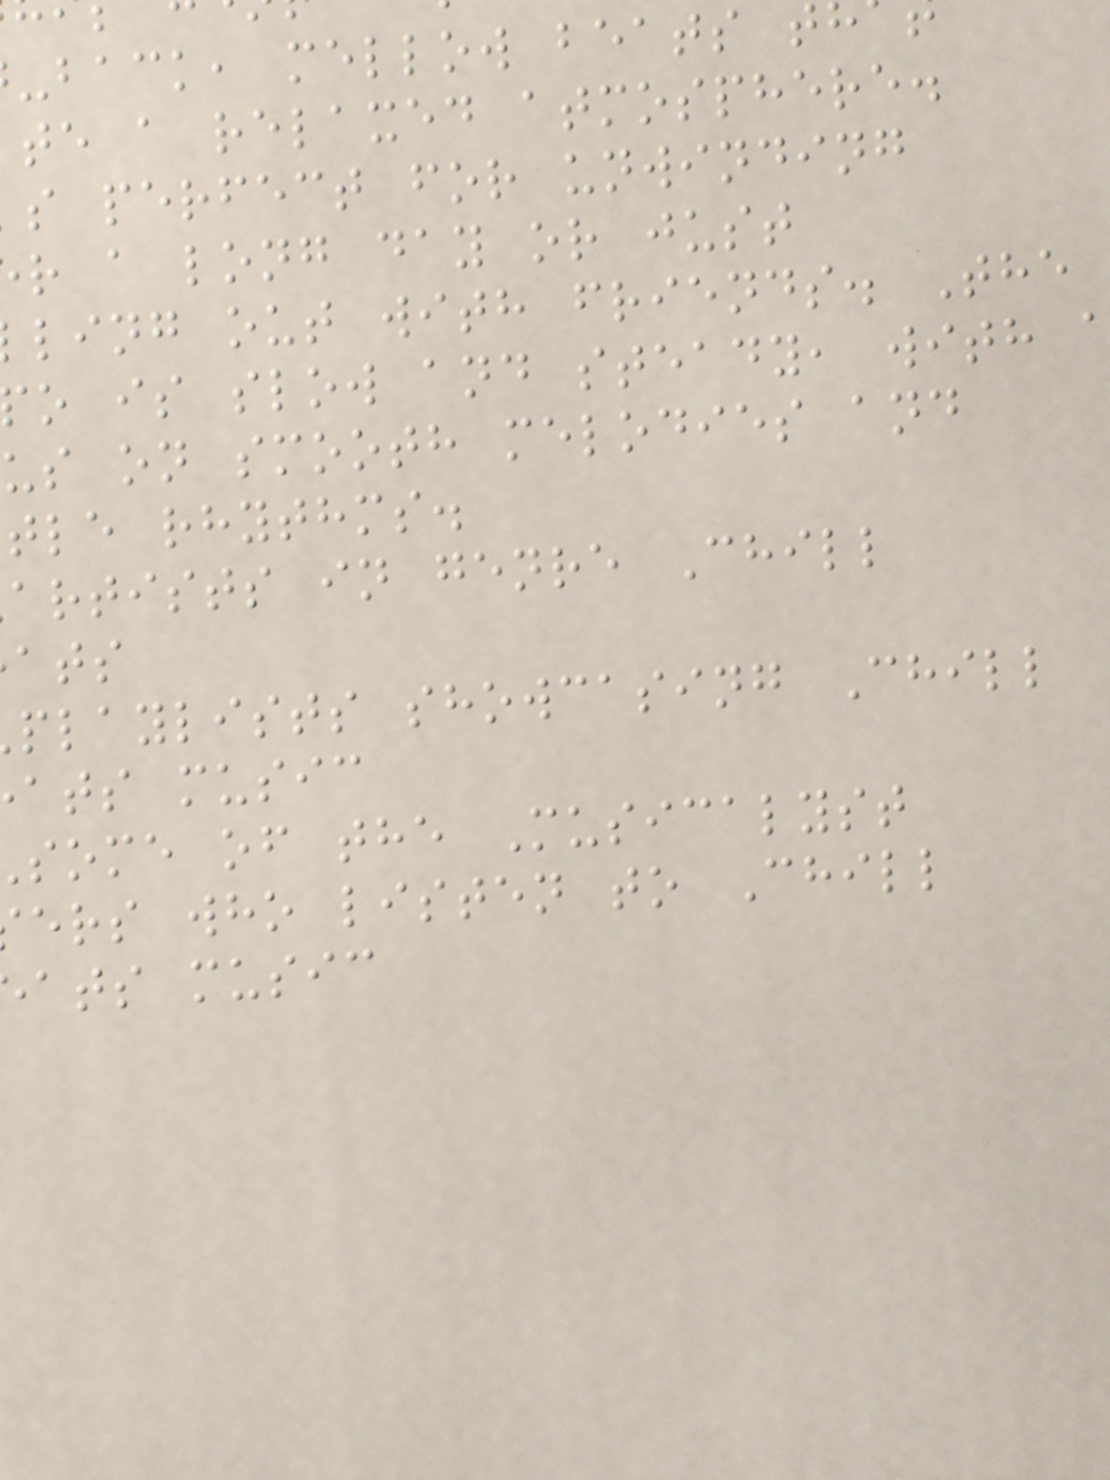-back, mellow beats t
te a relaxed atmosphere.
s perfect for unwinding
r a long day or just
ling out with friends. The
o is slow and steady, with
us on smooth melodies and
tle rhythms.
artists in genre Chill
playlists showcasing Chill
ats music
some of the Musicalyst
ers who listen to Chill
ats music
